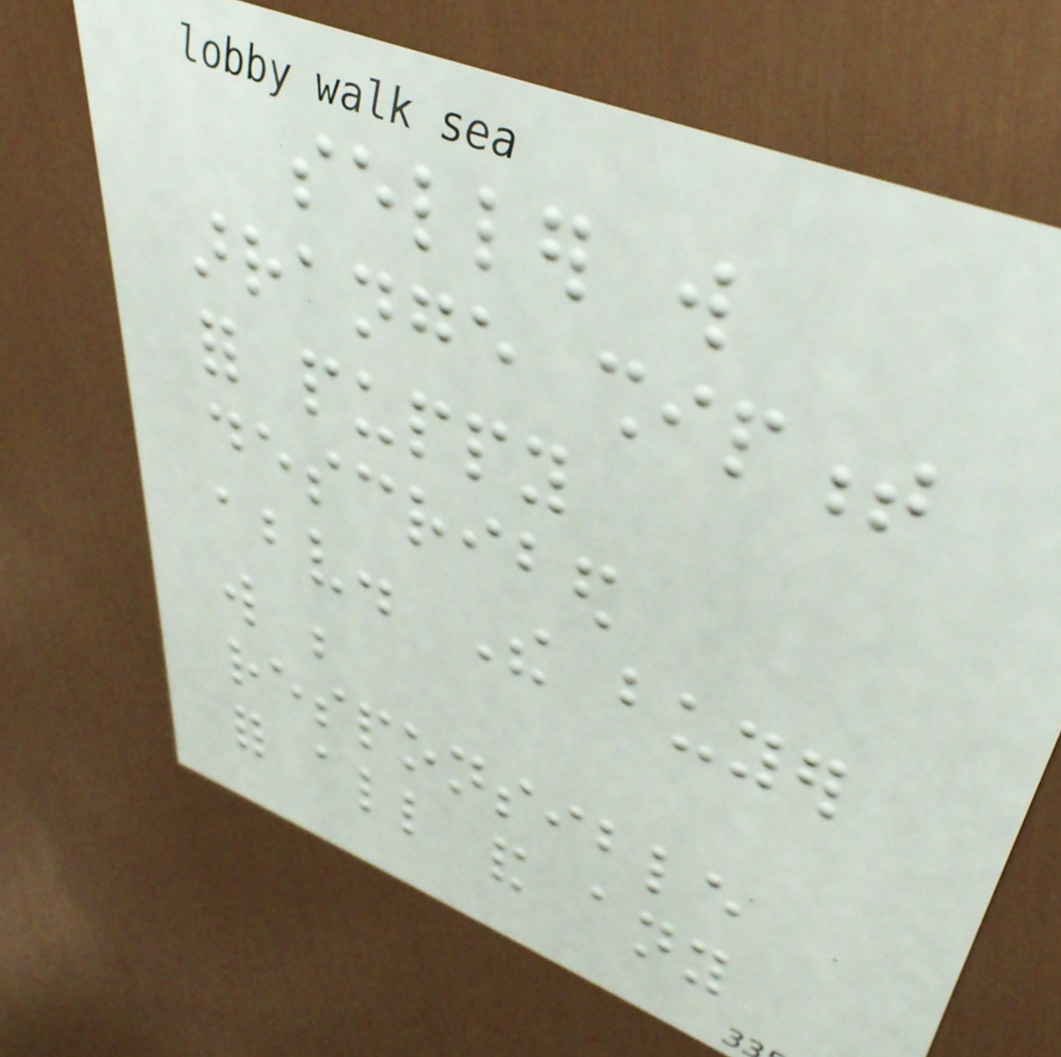seller will
arrange shipment
for puppy
described
above. The buyer
will be
responsible
for all and any
